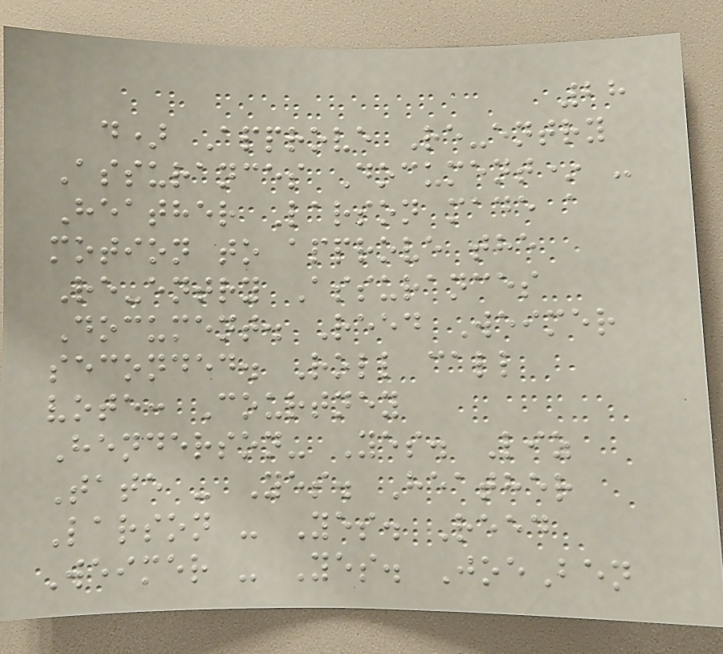28
d) Approve Re-entry
Assurances Document* -
Heather Larson made a
motion to approve the
Re-entry Assurances
Document. Reed Weimer
seconded. Roll call
vote: Courtney
Henderson- Yes. Liz
Tate - Yes. Heather
Larson - Yes. Reed
Weimer - Yes. JoeBen
